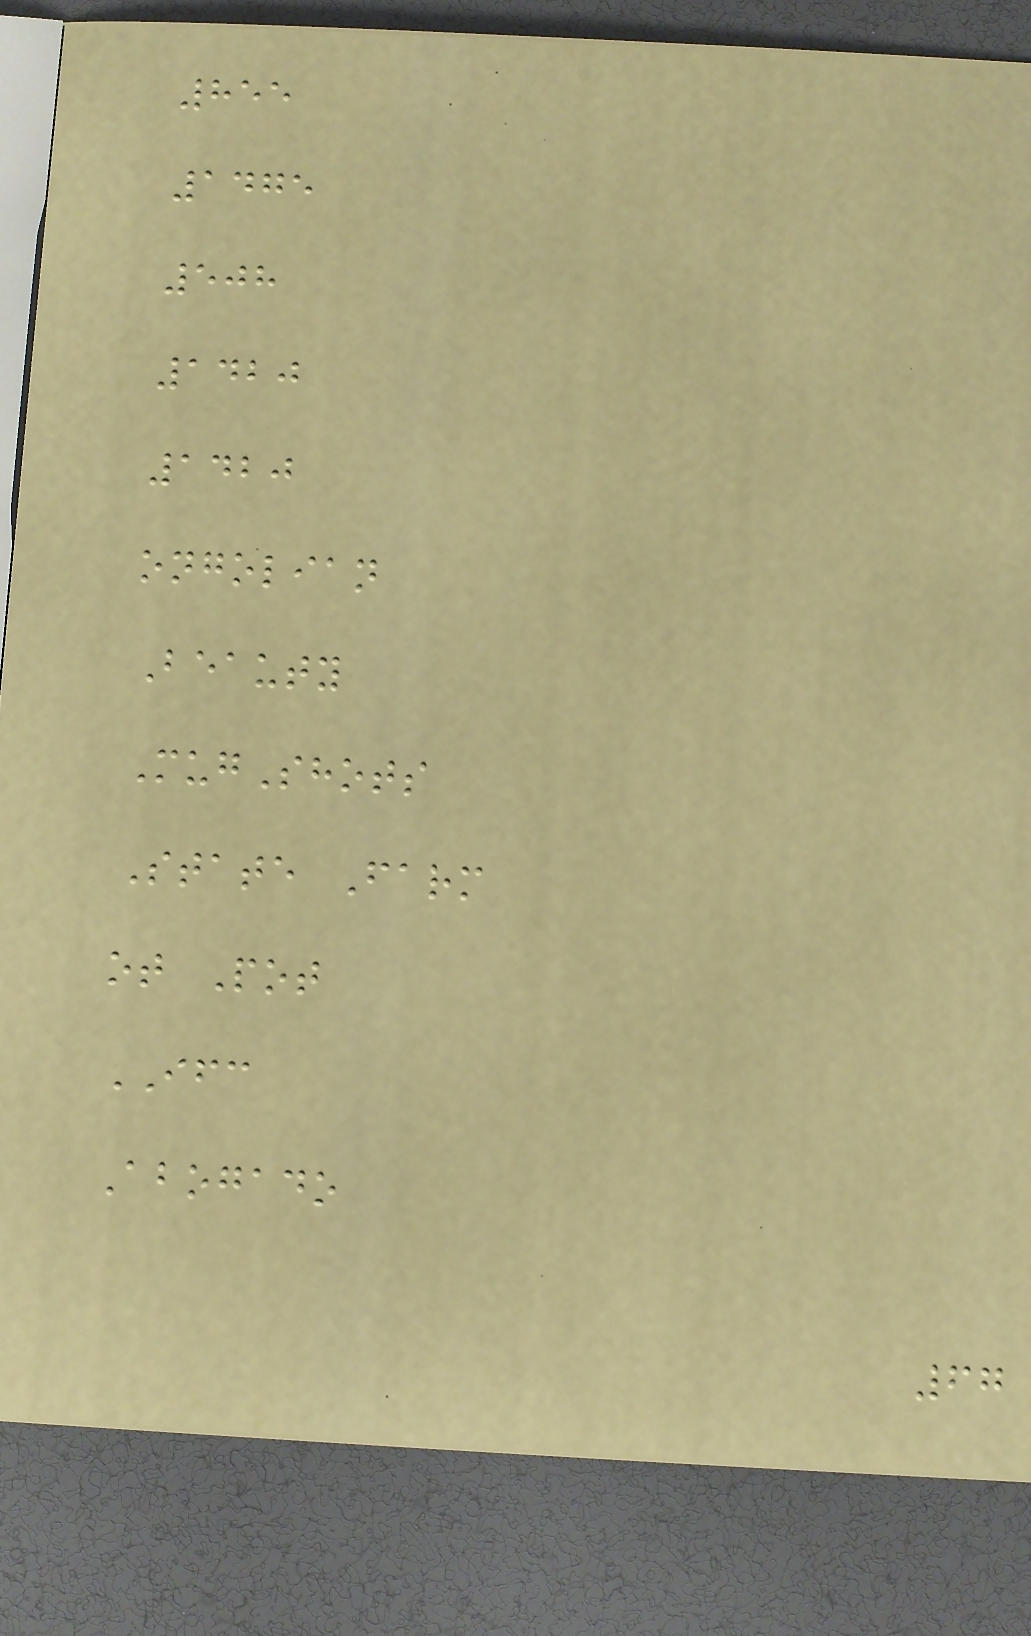855
1475
508
1420
1420
ongolian
Beauty
MugShots
State Farm
ot Pot
IFC
Abogado
67
